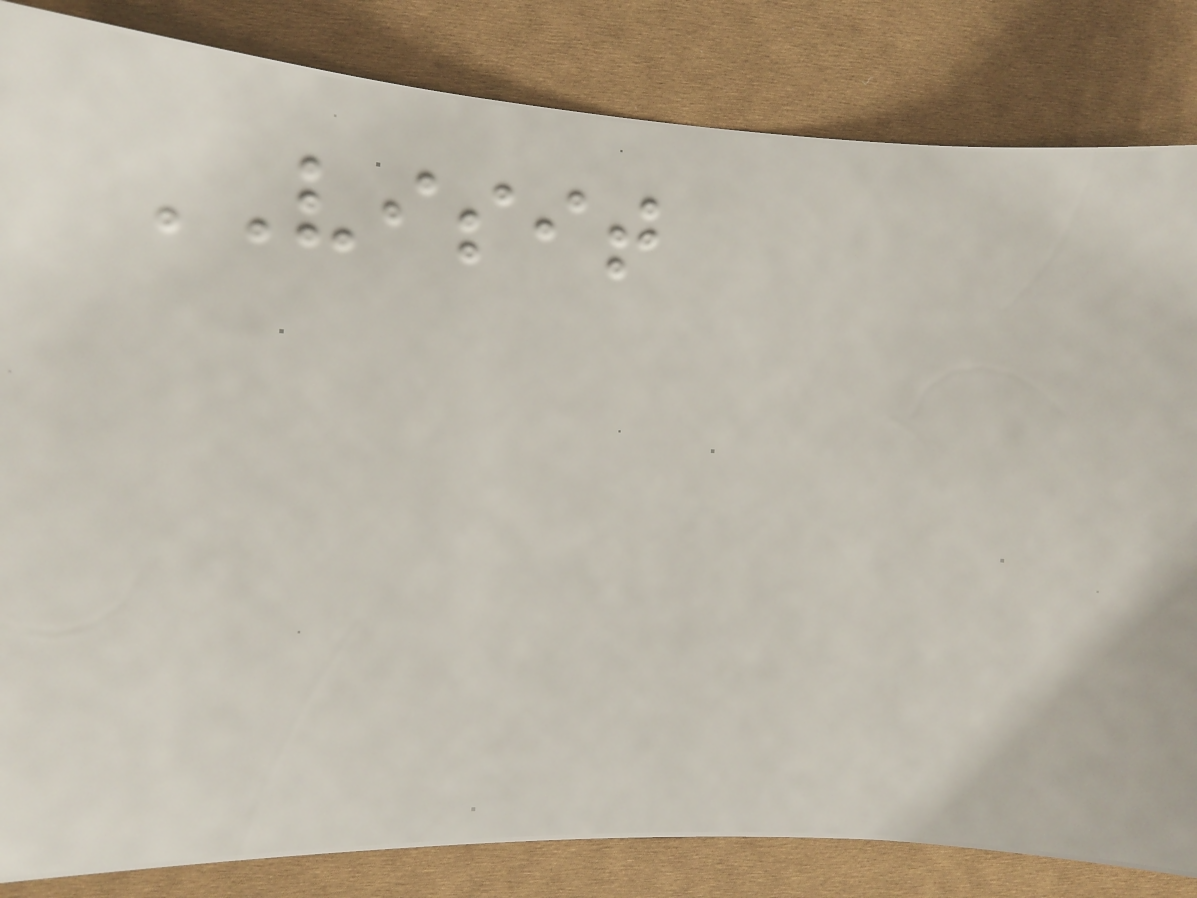VISIT
